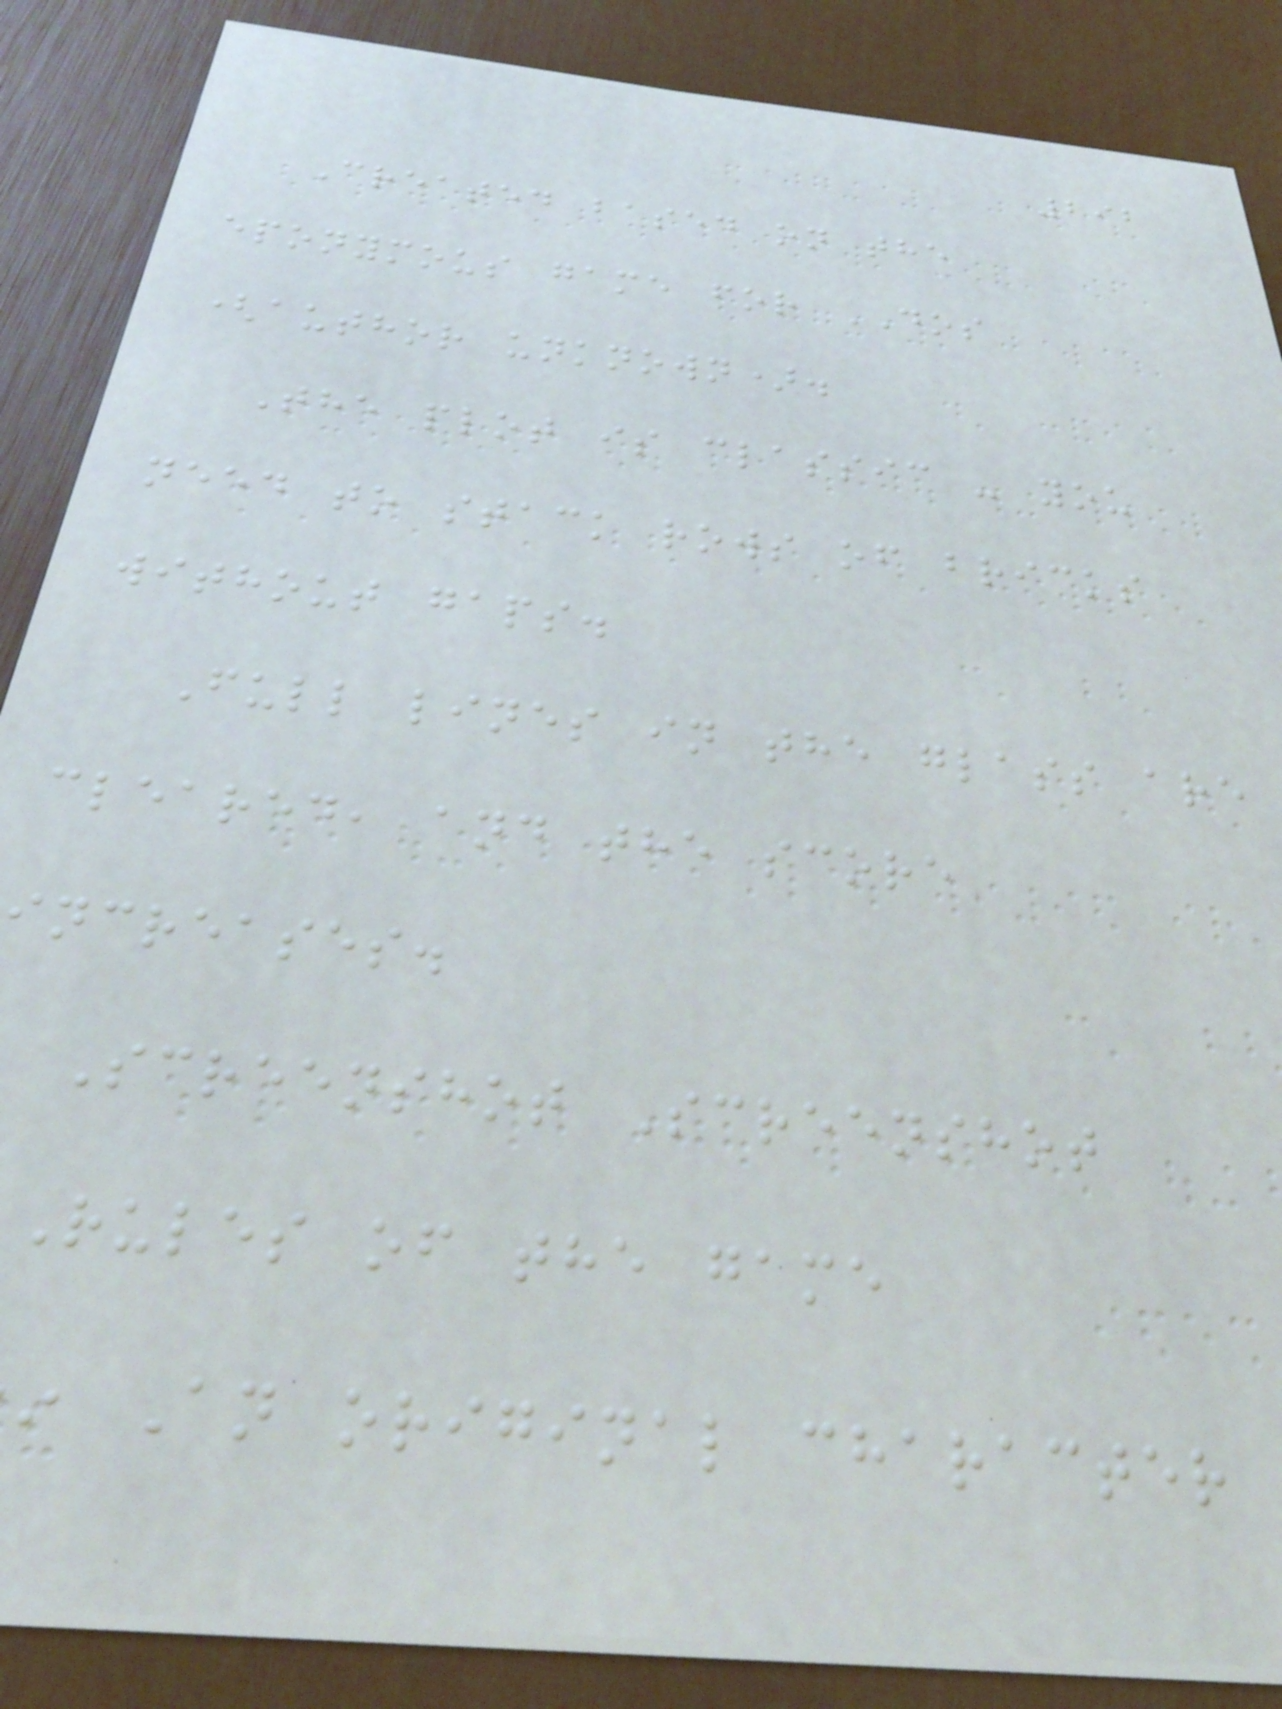292
Created based on the
eponymous game for DOS
(author unknown).
The plot is classic - you
need to stack rows of bricks
without gaps.
Full lines in the glass are
cleared, and the score
increases.
Screenshot Screenshot
Rules of the game
An original character
